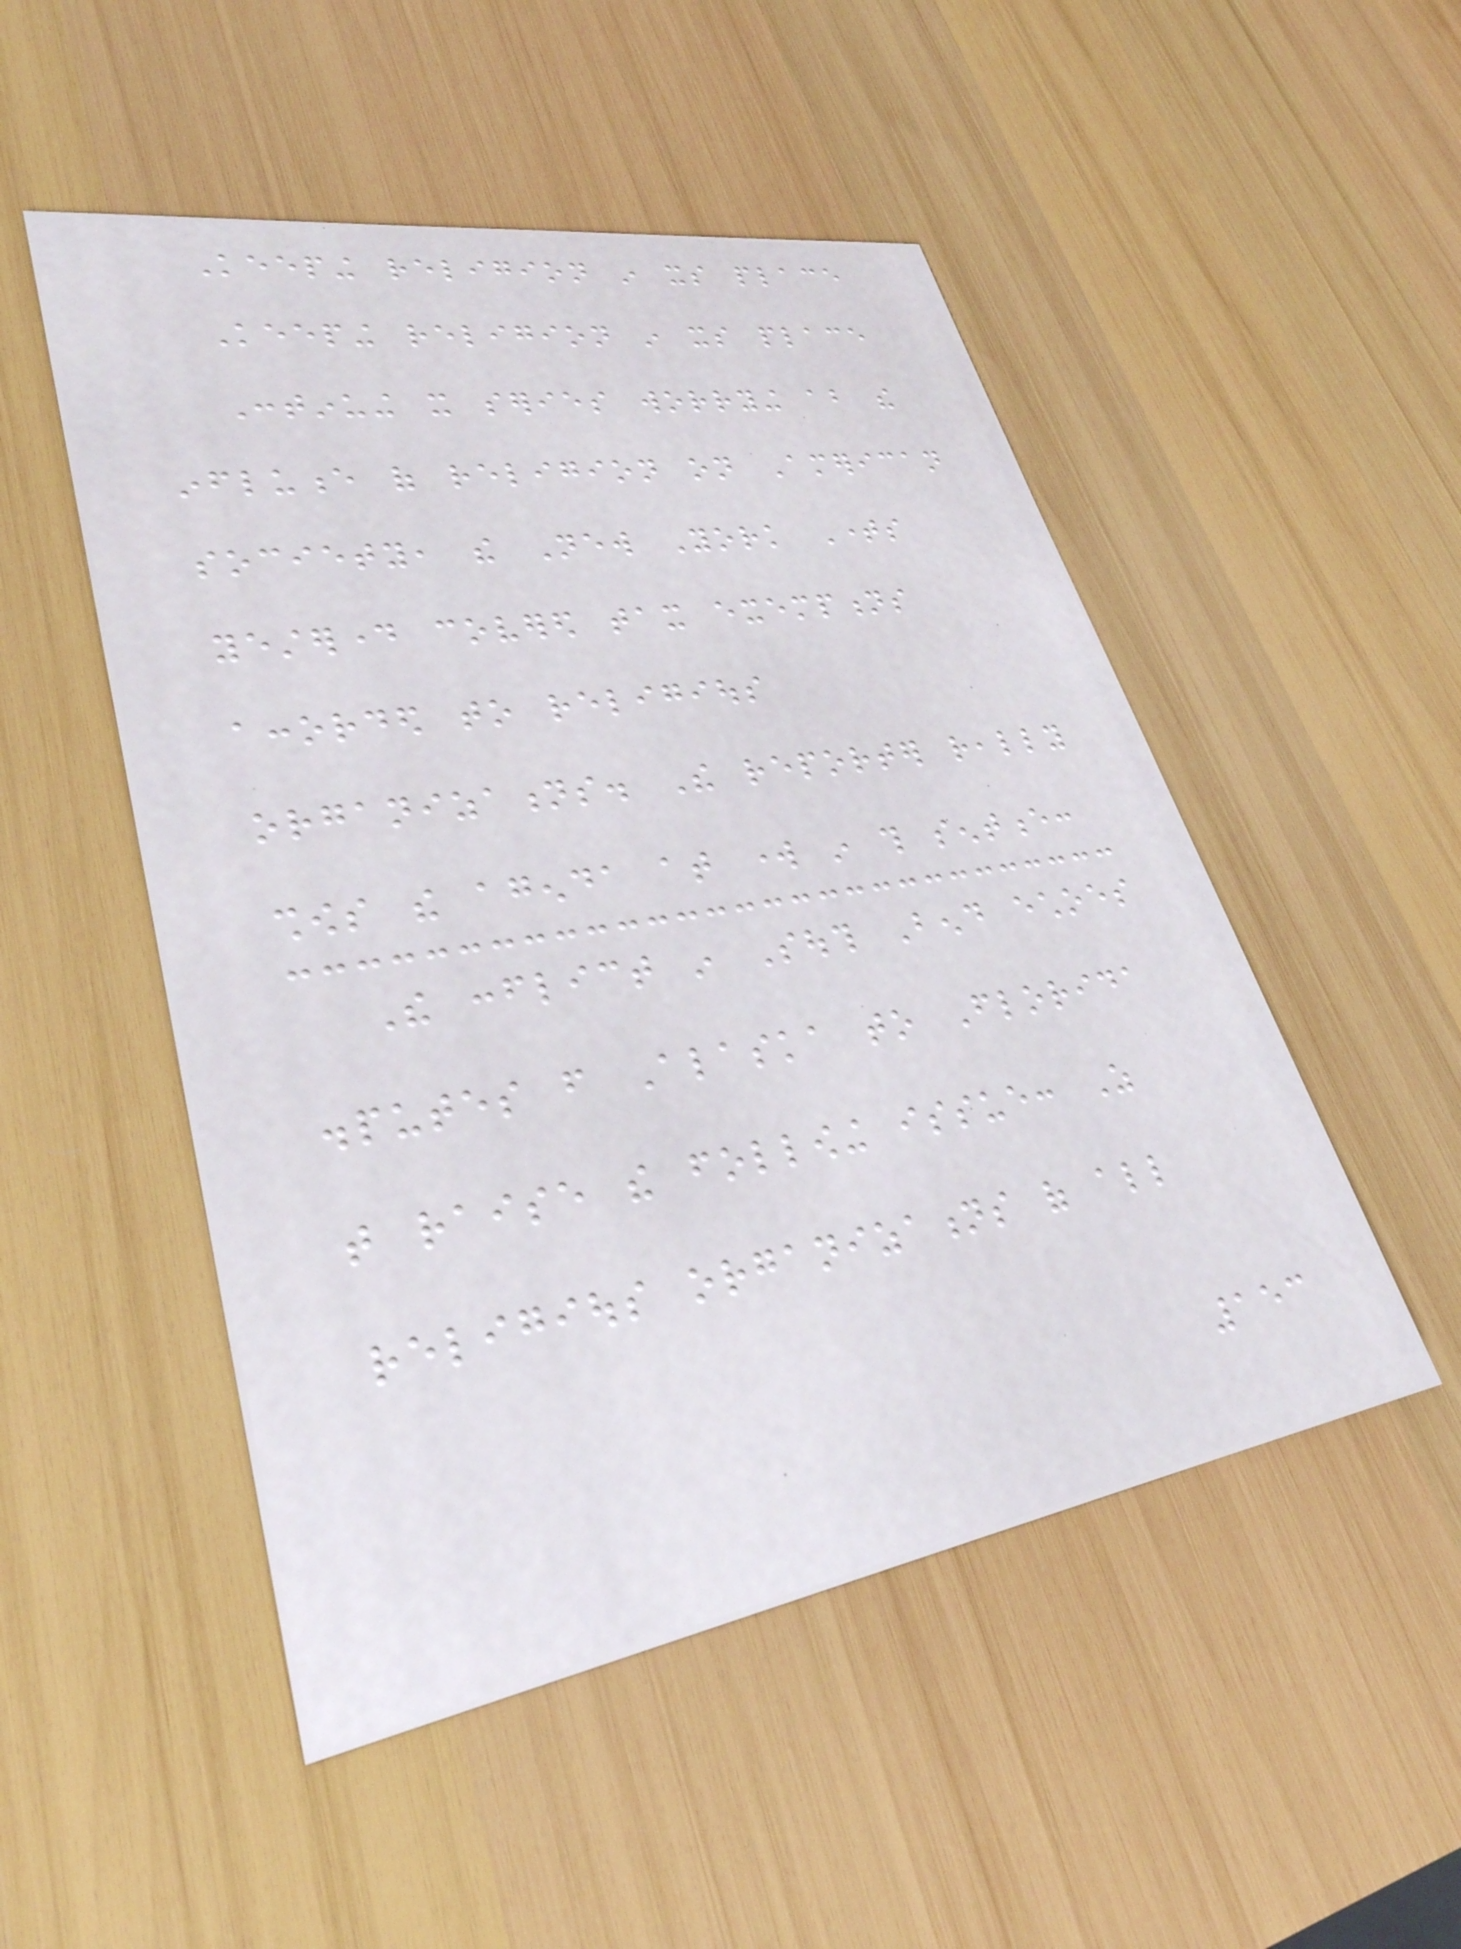Keeping religion in its place
Keeping religion in its place
Continuing it series worrying about the
influence of religion on American
society, the New York Times
yesterday covered tax exemptions
accorded to religious
organizations. The reporter really
shows the agenda at work in this sentence:
The conflict in South Bend echoes
disputes from Alaska to Florida
that raise the following issue: As
religious organizations of all
153
